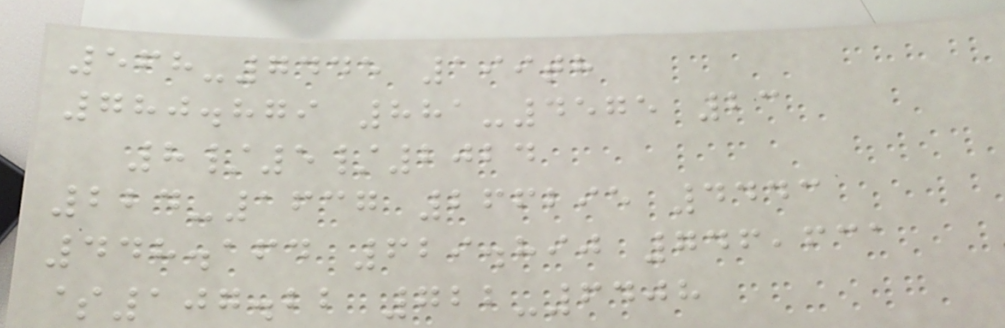568-7445 199th
780.879 881-4575 23
8/5/2024
224-1637 266295 4443
448.164 629.890 746,631
$107.22 722-6408
